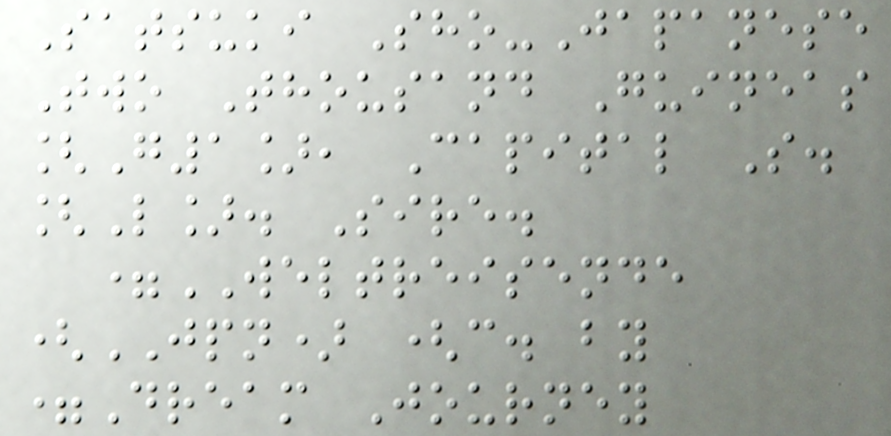Satsuki Sho-Japanese
Two Thousand Guineas
[G1], Capital S.
[L]. Sire.
=WELTREISENDE
(JPN) (c. by
=Dream Journey
